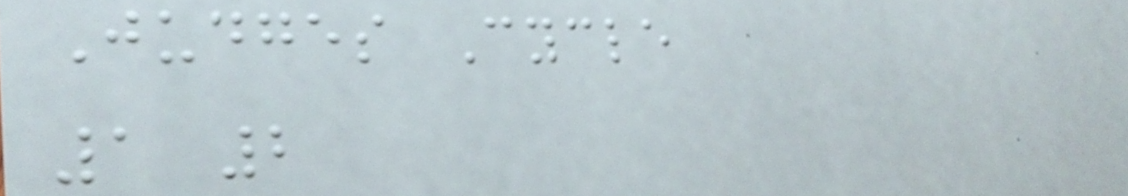Judges Cycle
1 2
